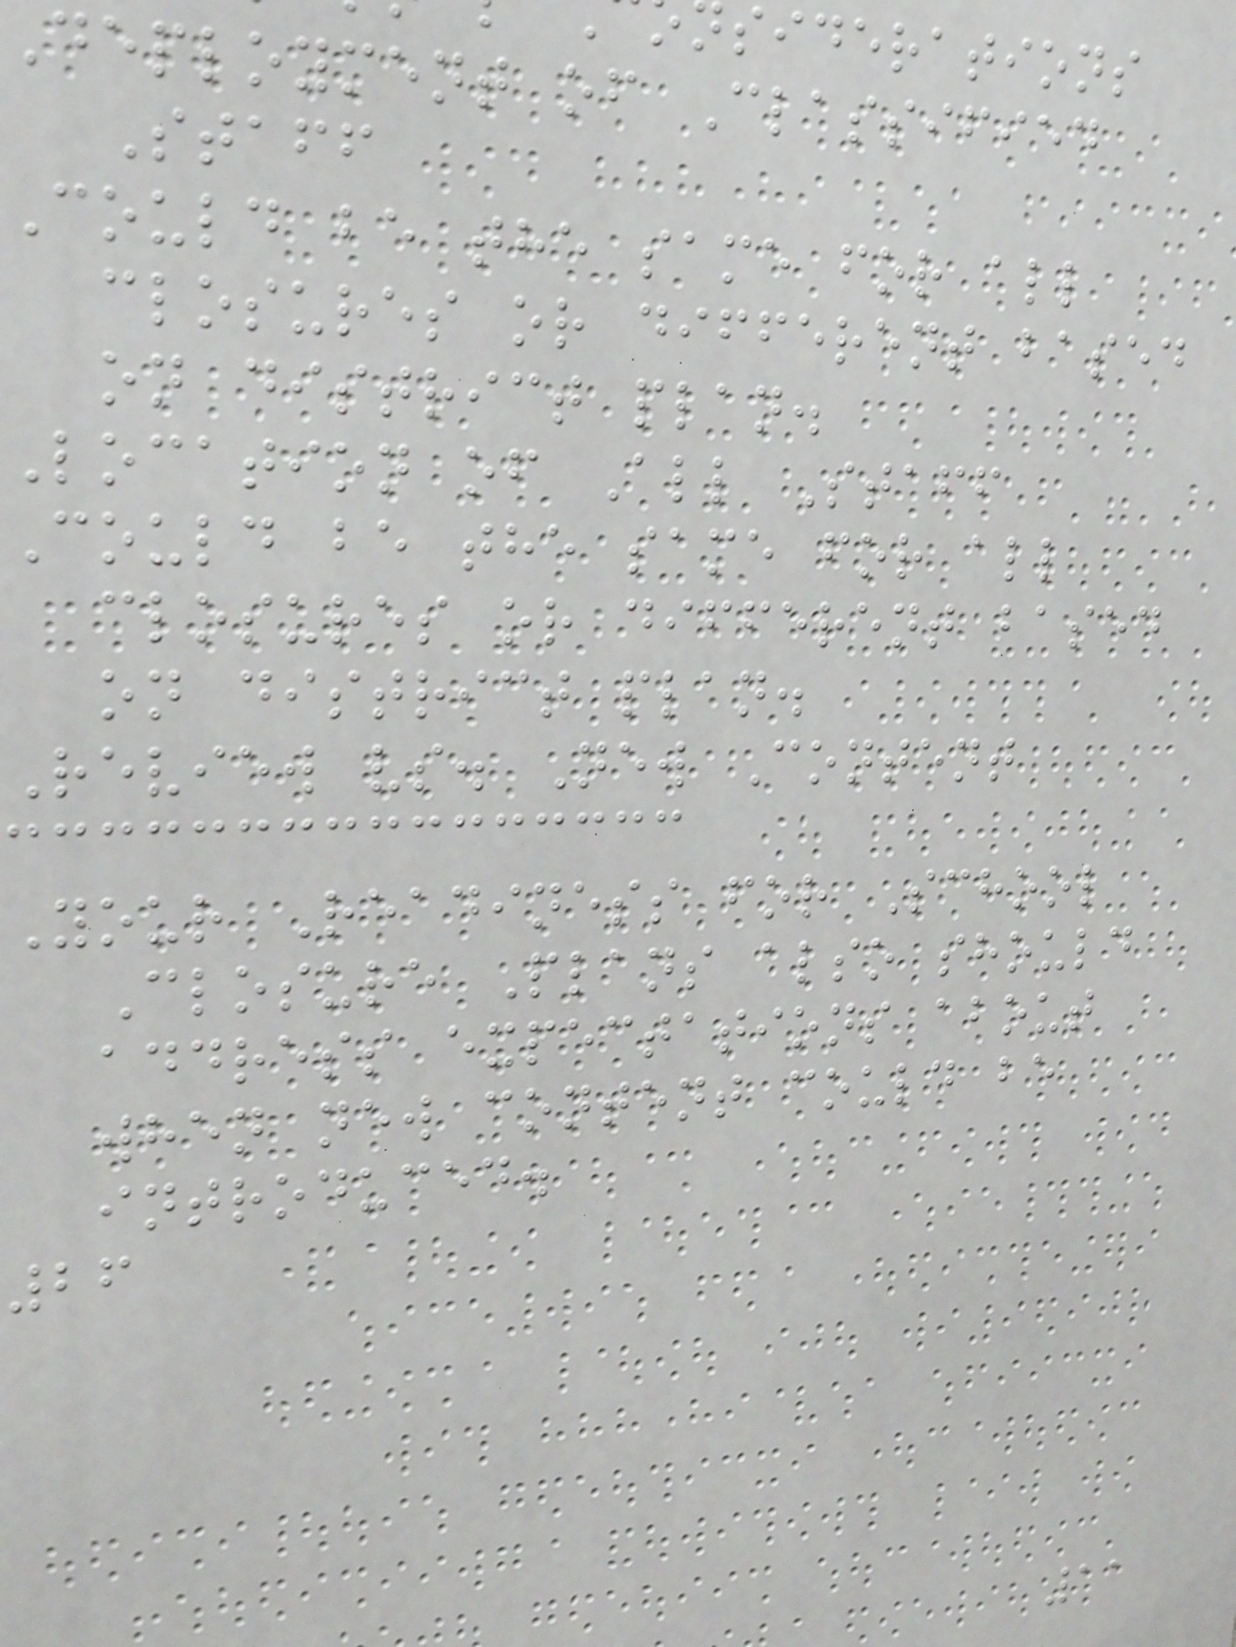siderations
deployment of Classified
Staff
Could be the same for all
closures or different based
on district plan.
Location of All Staff
Could be the same for all
closures or different based
on district plan.
Review vs. New Content
Your Readiness for School
Closure Plans also should
address expectations about
when new content could be
introduced.
26
11
